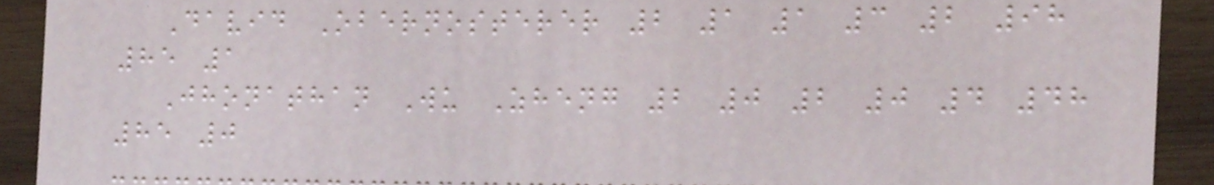David Obernosterer 2 1 1 3 2 98
85 1
Jhonathan Wu Zheng 2 0 2 0 4 48
85 0
